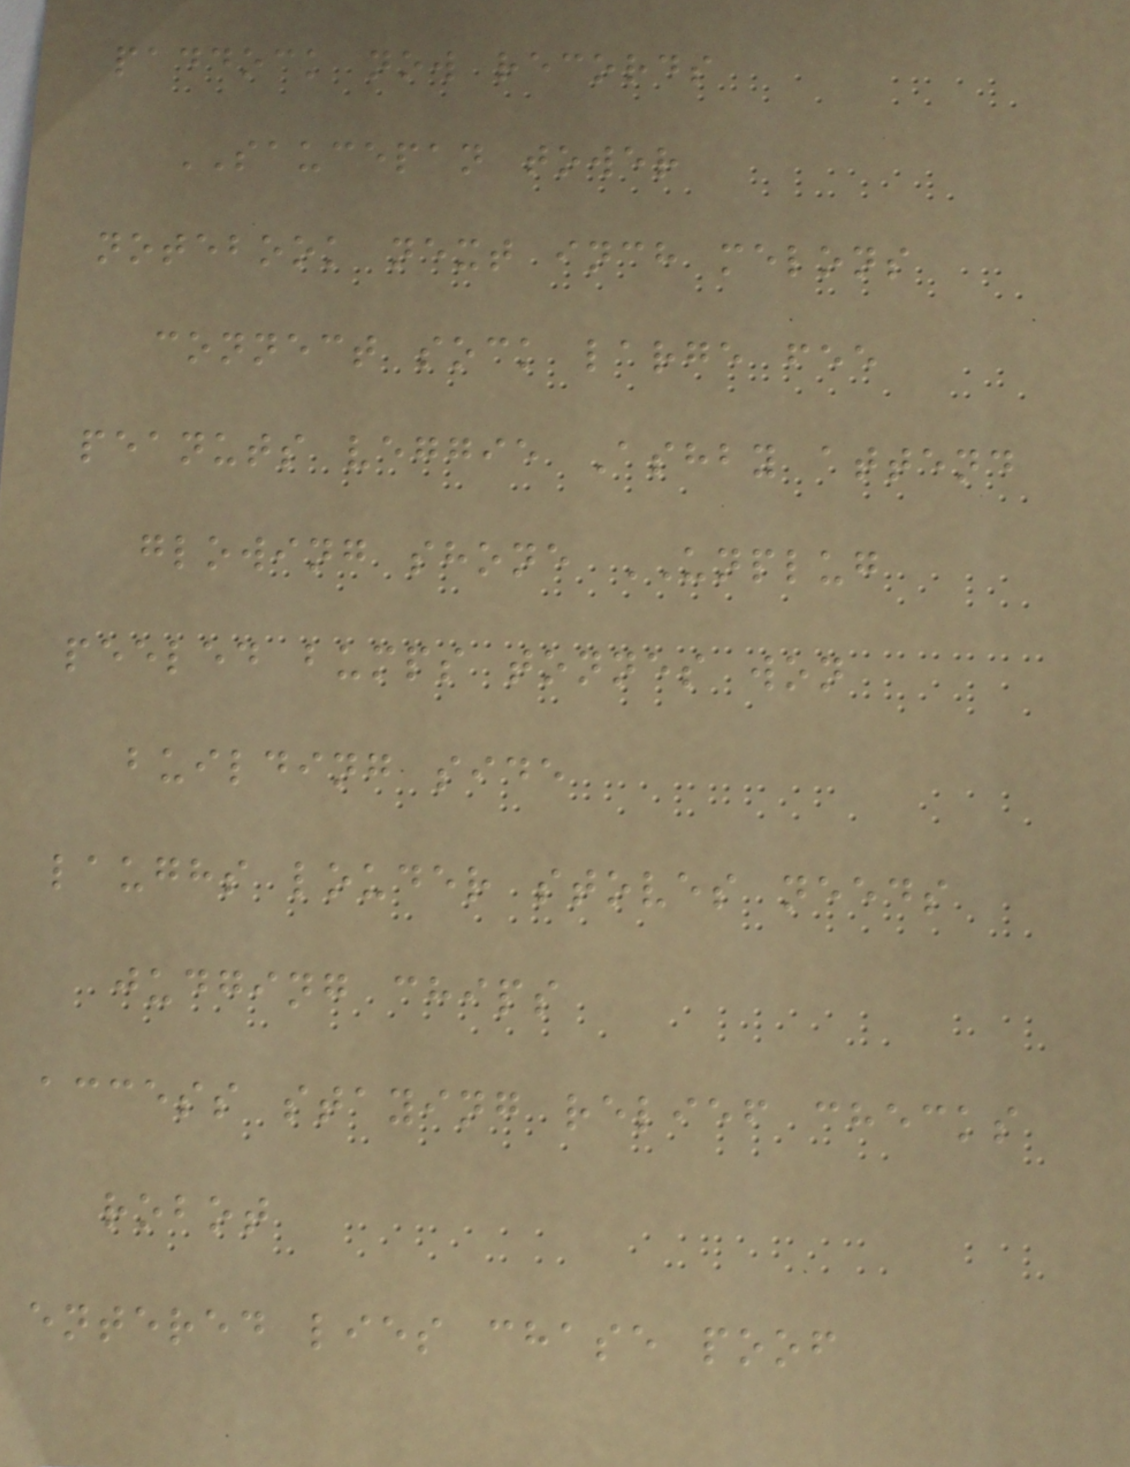paddock now records
SAUCEPAN tower
notebook next inch melons
connect sock large fee
peanuts veggie Ashby attend
glowing shone UNPLUG
peeled bumps tonnes won
building side
laughs louder stoves needs
judging chips
access staying relief checks
robot
entered lies chase poof
